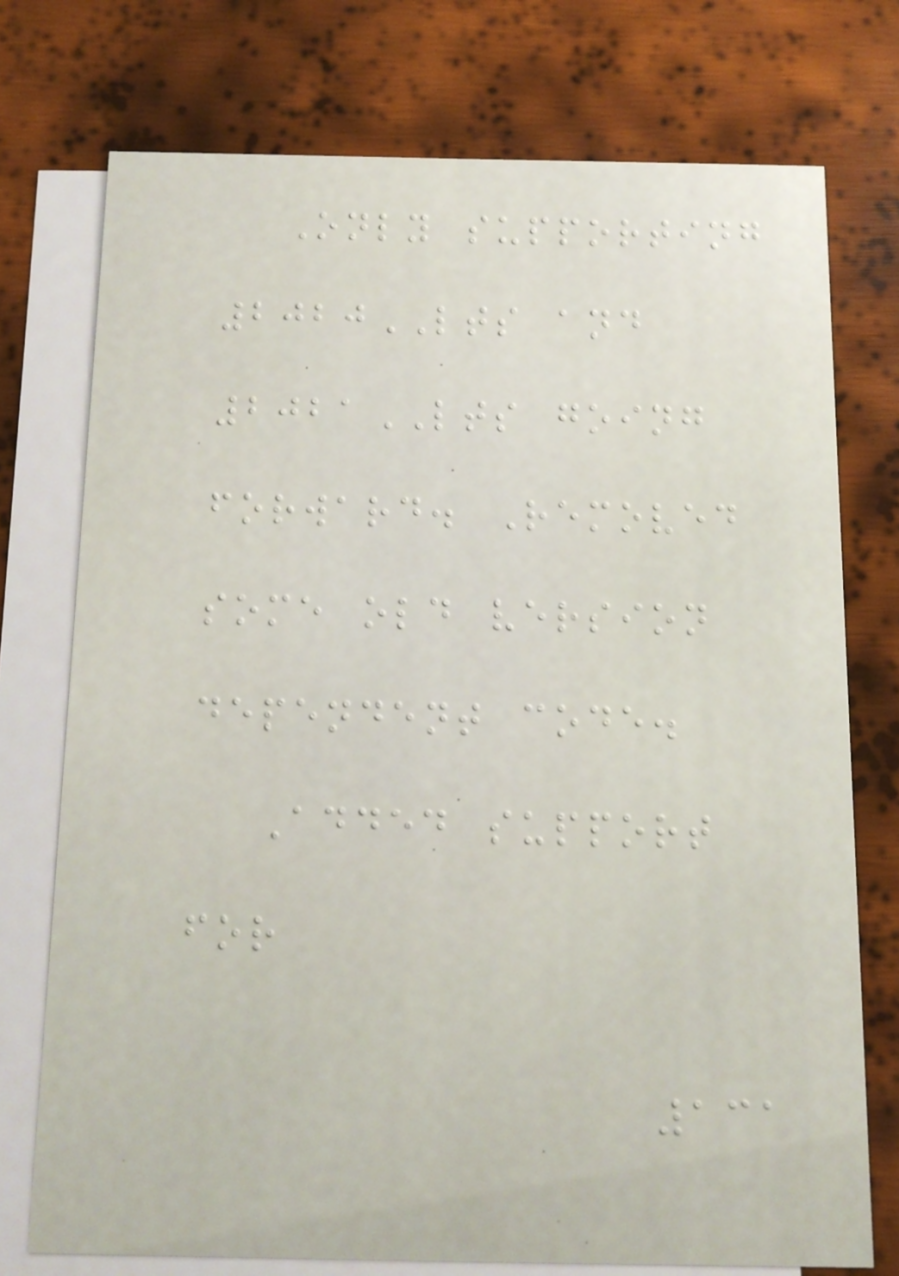Only supporting
2020LTS and
2021LTS going
forward. Removed
some old version
dependent code.
Added support
for
131
